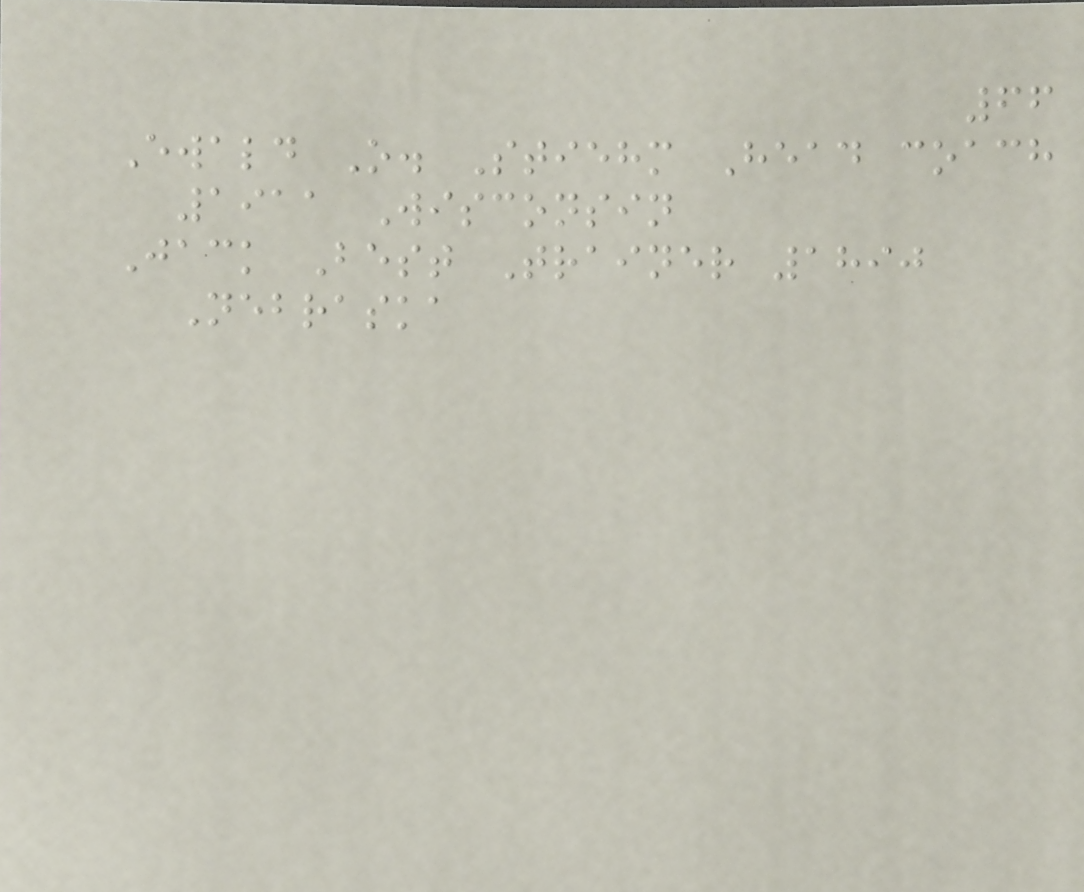66
Ewald O. Stiehm Head coach
1911 Wisconsin
Jack Best Trainer 1890
Nebraska
